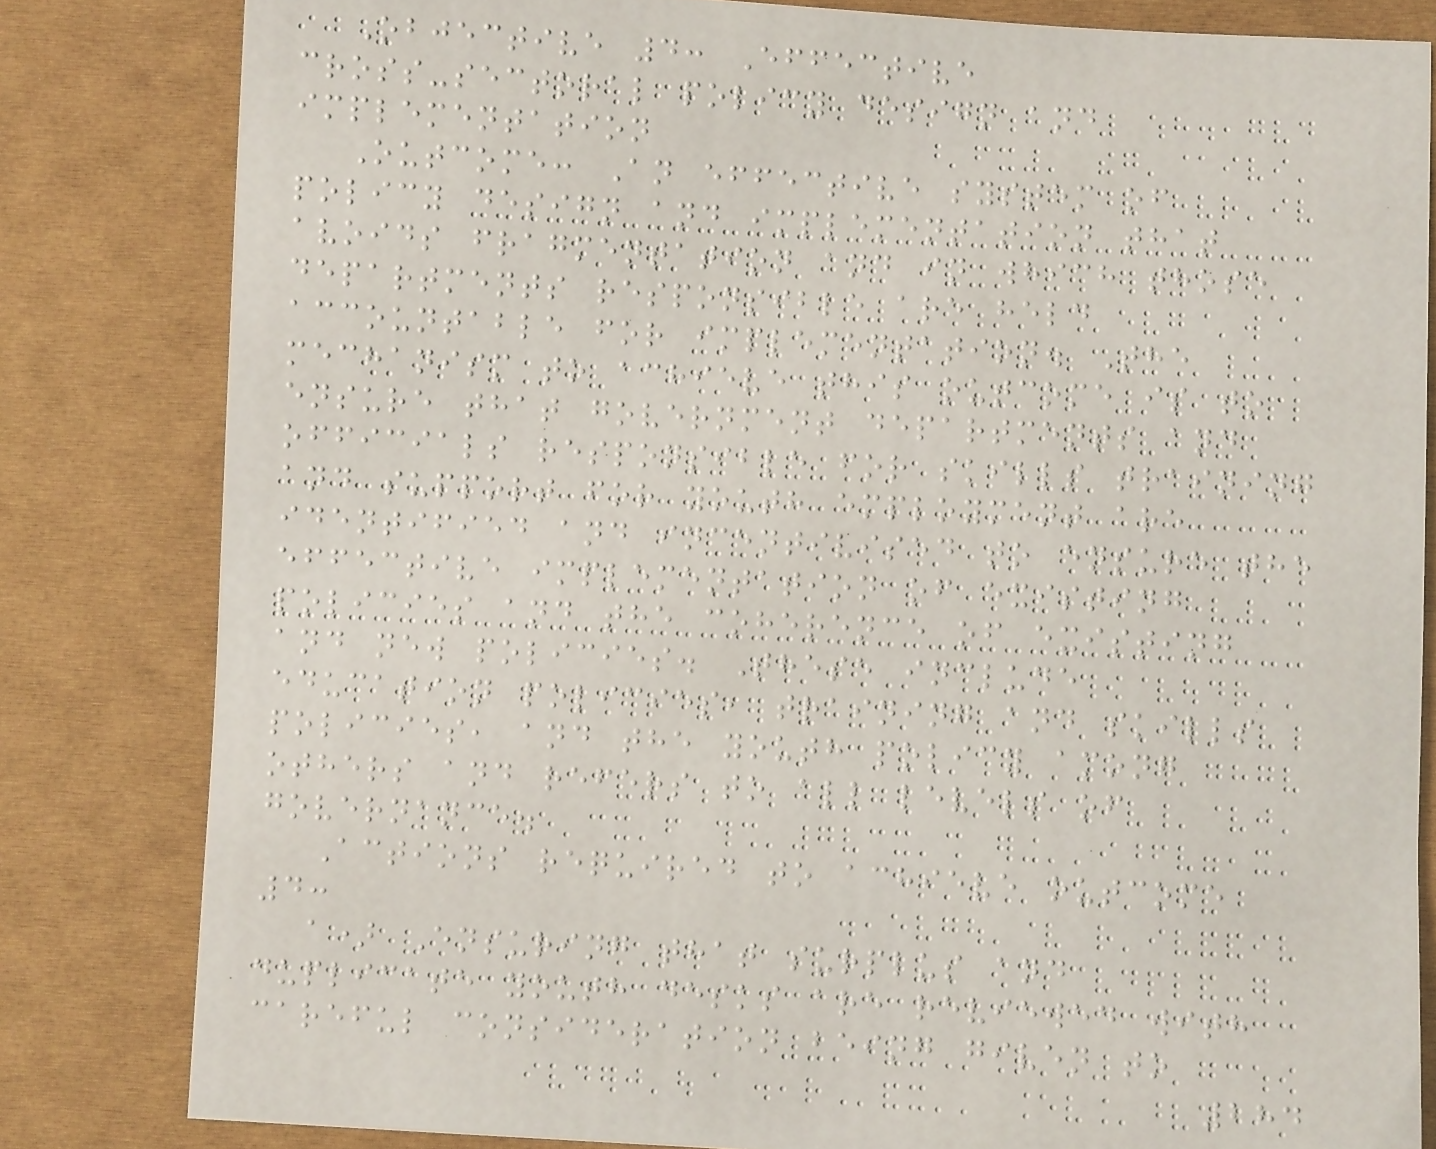Objective 4: Effective
cross-sectoral policy design and
implementation
Outcome: An effective system of
policy design and implementation that
avoids fragmentation and in which those
departments responsible are held
accountable for implementation. The
mechanism to achieve this outcome is to
ensure that government departments and
officials responsible for skills training
and support for youth employment are
identified and incentivised to ensure the
effective implementation of existing
policies and the coherence of existing
and new policies. These include
education policies, training and skills
policies, and the youth policy among
others and refers to all levels of
governance.
Actions required to achieve outcome
4:
a) Ensuring that surplus and
duplicate youth desks are reviewed with
careful consideration being given to
284
